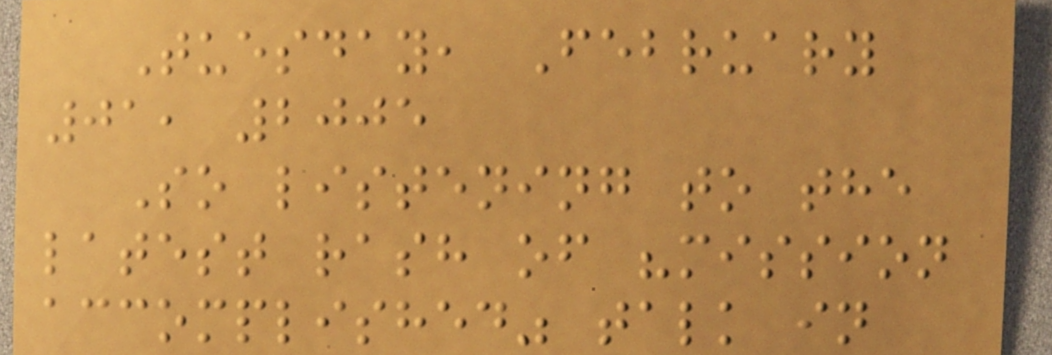Tuesday, February
01, 2005
So listening to the
latest rash of "mission
accomplished" talk in
